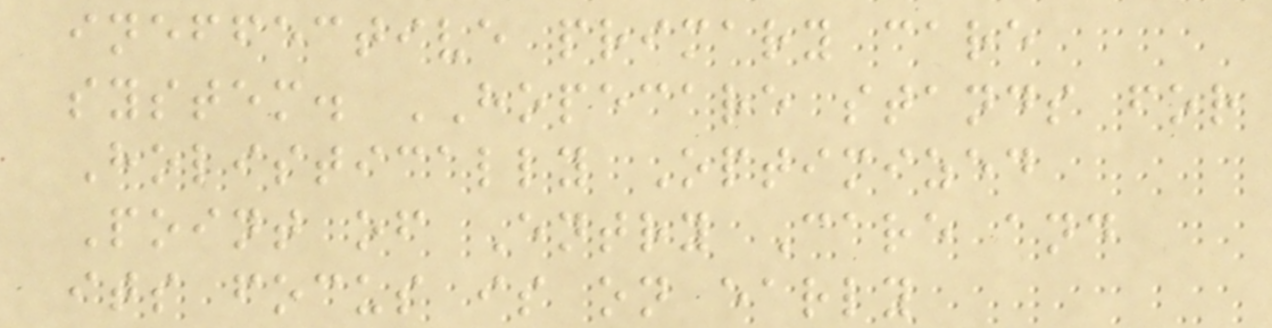ineffective primary care
system. HOPECARE stands for
Holistically Optimized
Point of Entry Care and
its focus is on early
